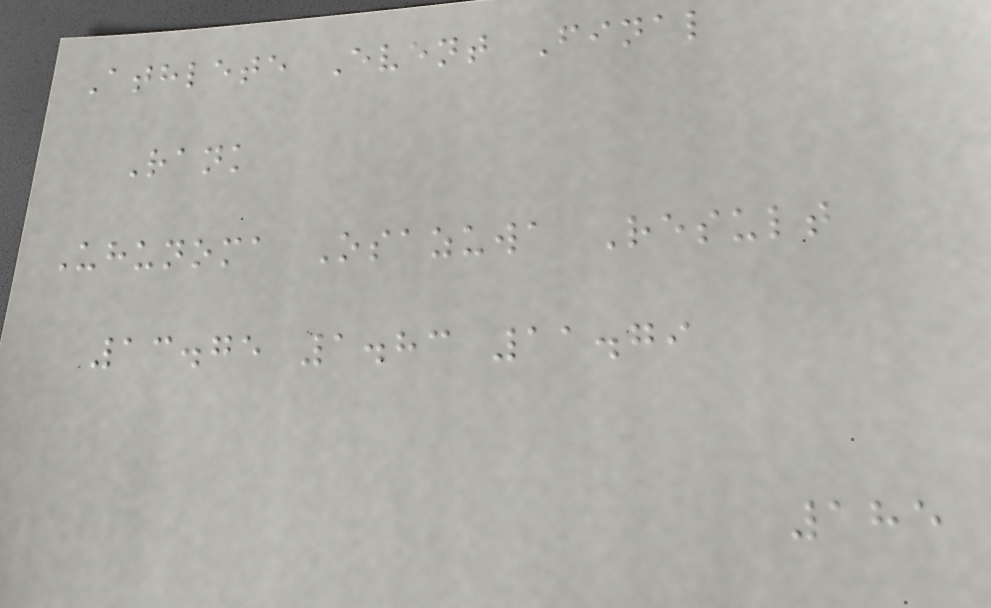Athlete Event Final
Rank
Uhunoma Osazuwa Result
13.75 1.83 11.79
185
